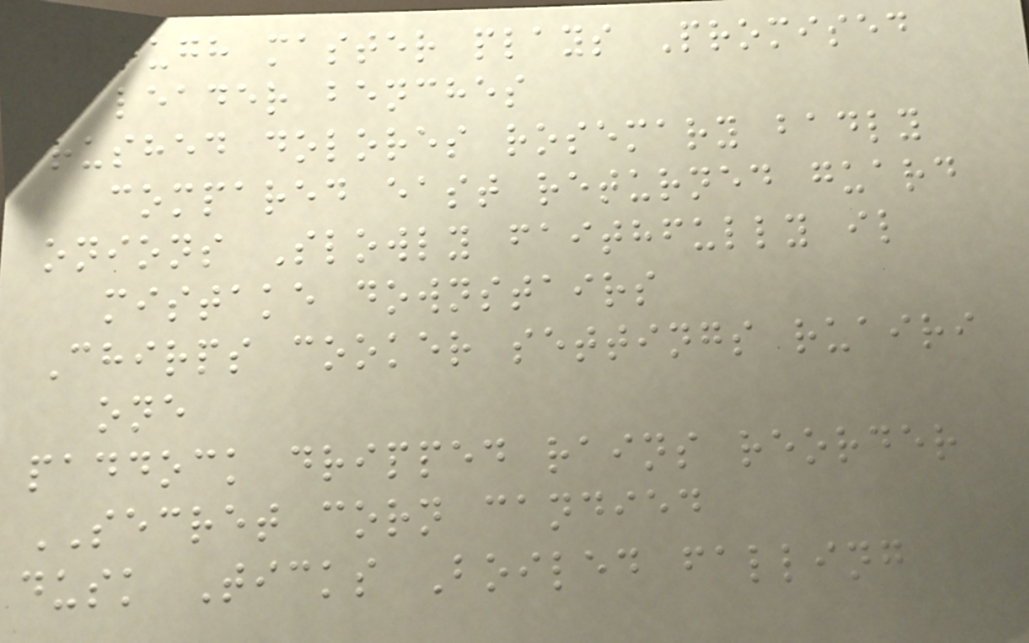though master plays Promised
leader benches
rushed dolores rosemary badly
compared east returned guard
onions Slowly faithfully il
mistake downstairs
Chirps cooker settings ruairi
one
paddock dripped rains reorder
SECRET corn candied
dusk Ticks Boiled falling
